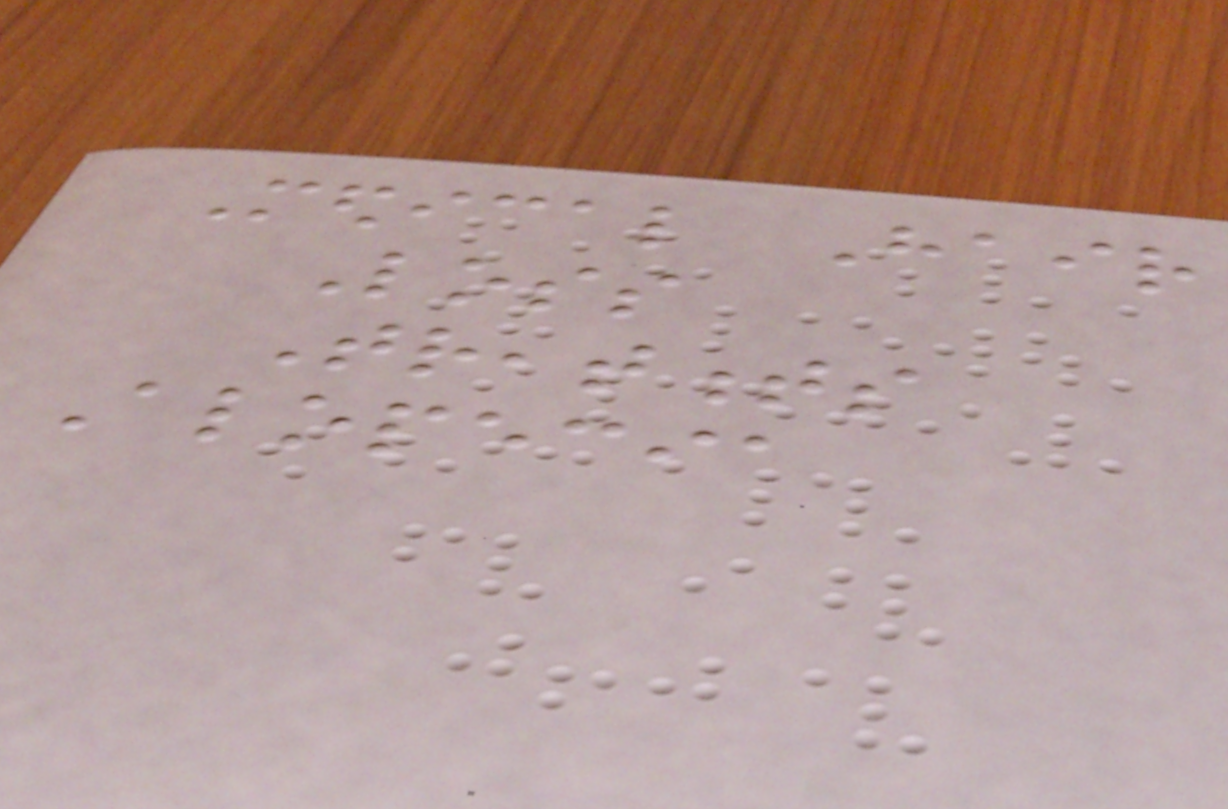Medical Hair
Loss
Treatments
Alopecia
